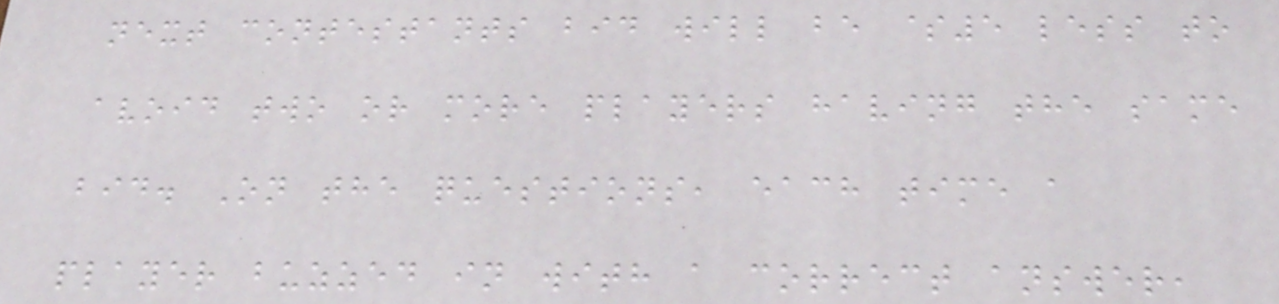next contestants bid will be $5 less to
avoid two or more players having the same
bid. On the questions, each time a
player buzzed in with a correct answer,
